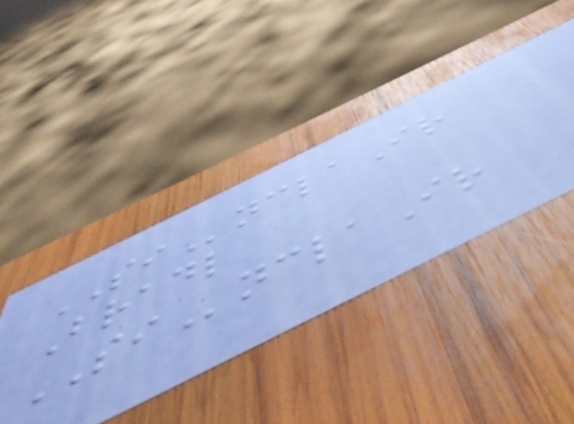SInclaIr
Bradl
SInclaIr
